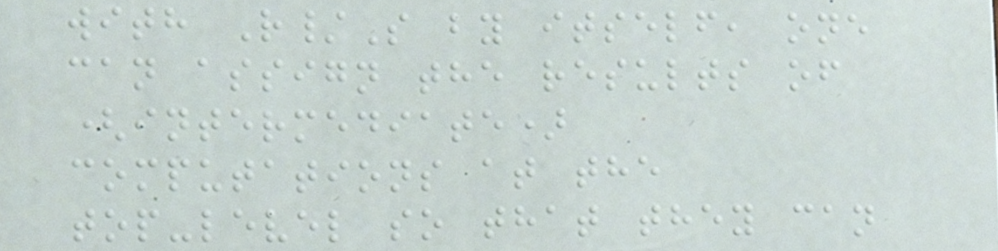with R/S by itself, one
can assign the results of
(intermediate)
computations at the
top-level so that they can
